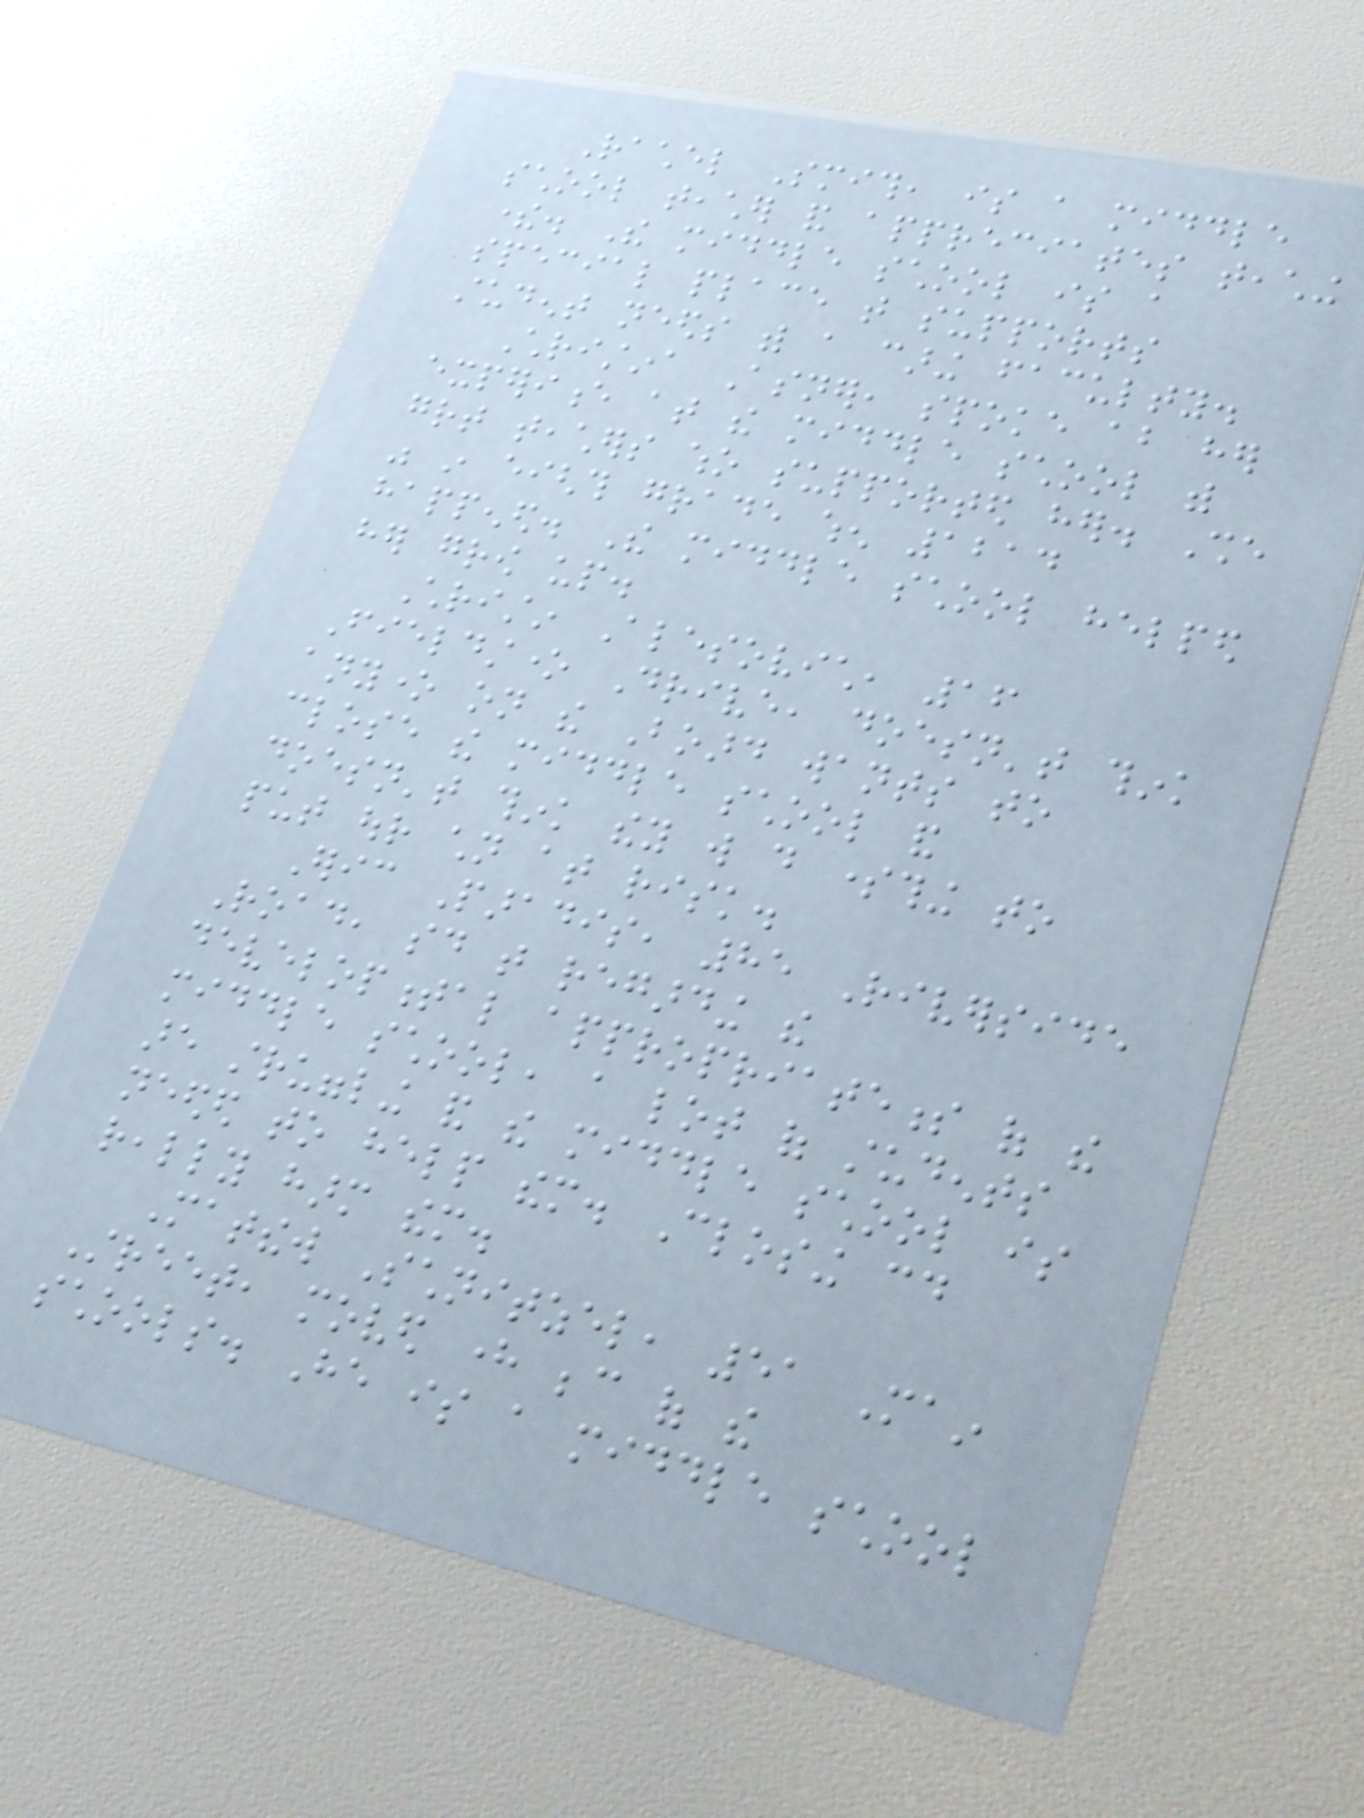Rachel Smith, is a middle
school teacher and appreciates teaching
there. The middle school is a
special place that supports
student needs with a caring faculty.
Christina Asner, spoke about her
experience at the middle school with
great teachers who supported her. She
was in eighth grade when 1214
happened. The middle school helped
her grow up.
Christin Alesovich, 16
Fieldstone Drive, doesn't think
anyone on the Board wants to
close the middle school and
doesn't think they will do something to
put our children at risk.
Eric Paradis, 85 Riverside
Road, said that regarding the
developmental appropriateness of the
middle school, a lot of students
are struggling and the middle school is
needed to help them. Closing could
really harm them.
Matthew Schnitzel, 51 Main
Street, moved here because of the
schools. He is a middle school
